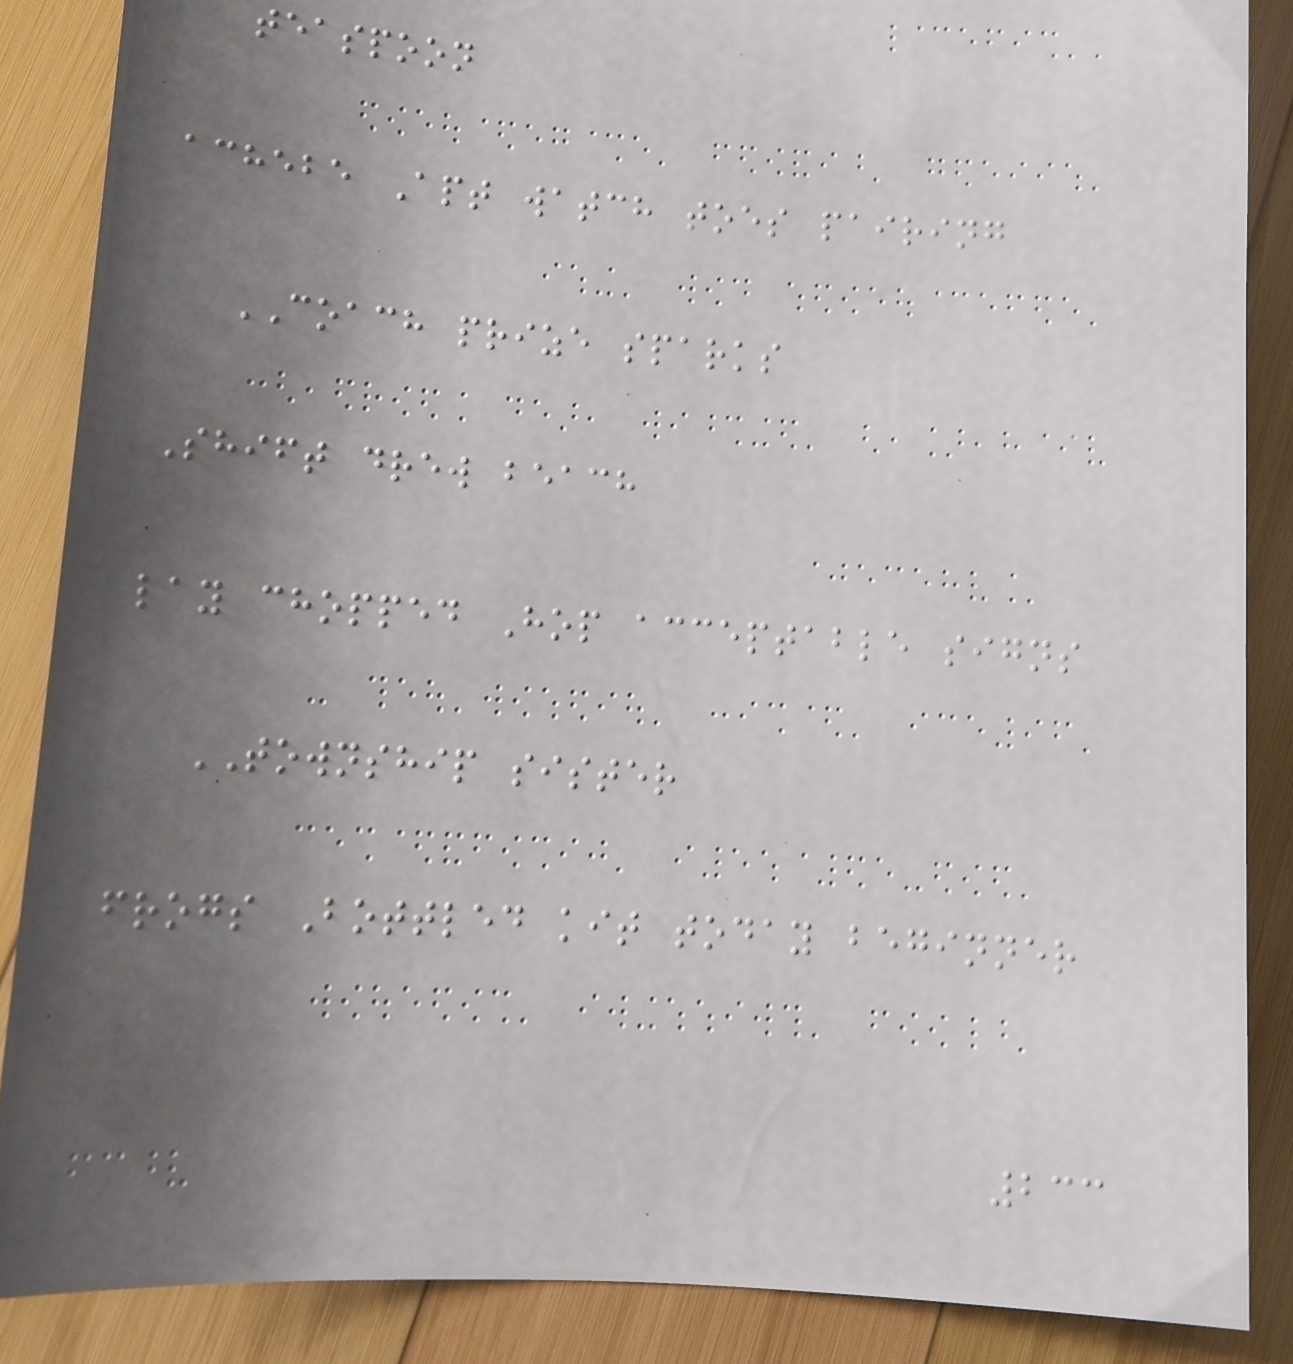teaspoon
achebe Apt watch toes pairing
COACH prize sparks
Shift drew beach
lay chopped Hop acceptable signs
TOWNSHIP sister
frogs Bottled kit today beginner
233
